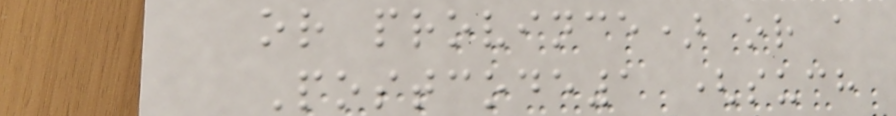or province) or a
Postcode1 (such
